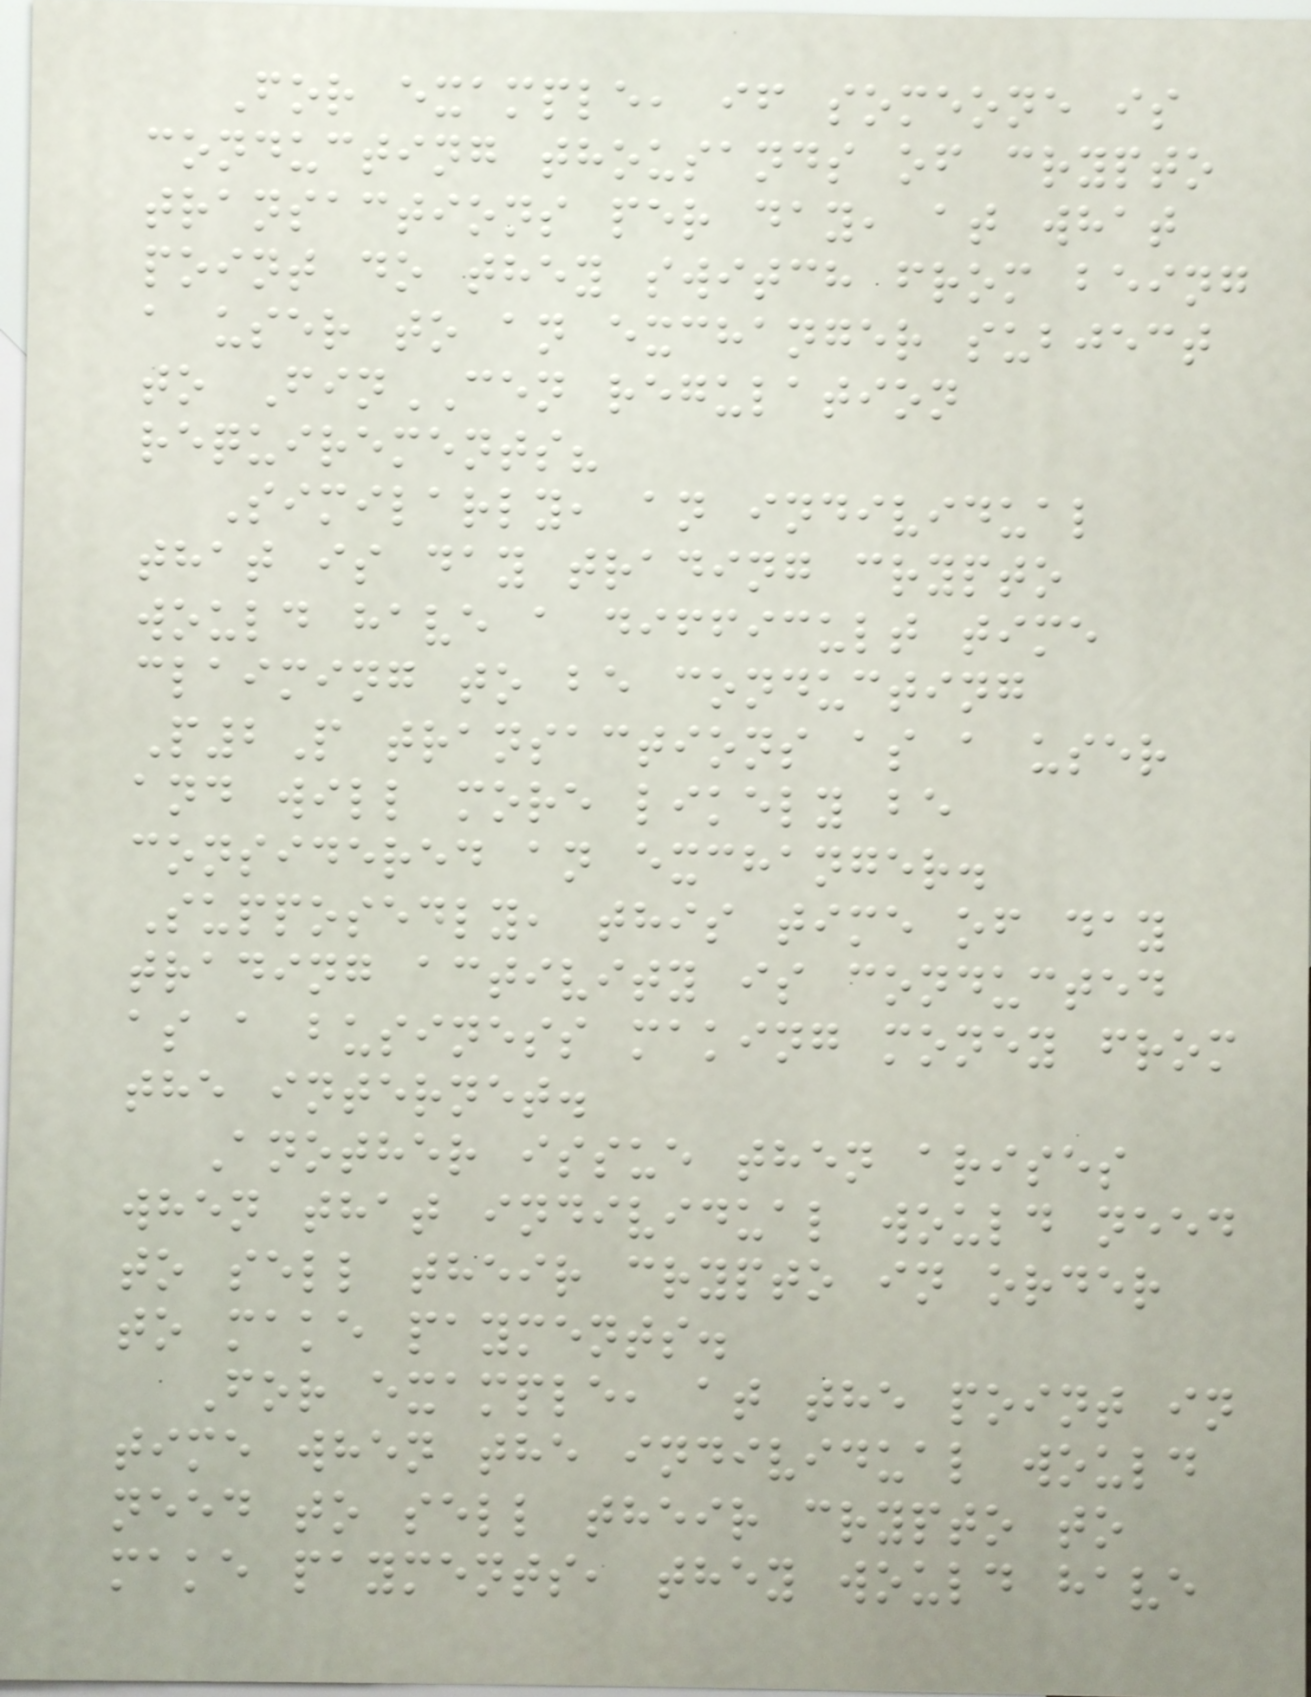For example, if someone is
conducting thousands of crypto
transactions per day, at what
point do they switch from being
a user to an exchanger subject
to FinCEN regulation
requirements?
Similarly, an individual
that is day trading crypto
would have a difficult time
claiming to be conducting
P2P transactions as a user
and will more likely be
considered an exchanger.
Supposedly, this time of day
trading activity is conducted
as a business making money from
the internet.
Another issue then arises
when that individual would need
to sell their crypto in order
to make payments.
For example, at the point in
time when the individual would
need to sell their crypto to
make payments, they would have
